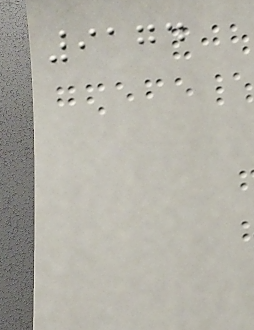9174
